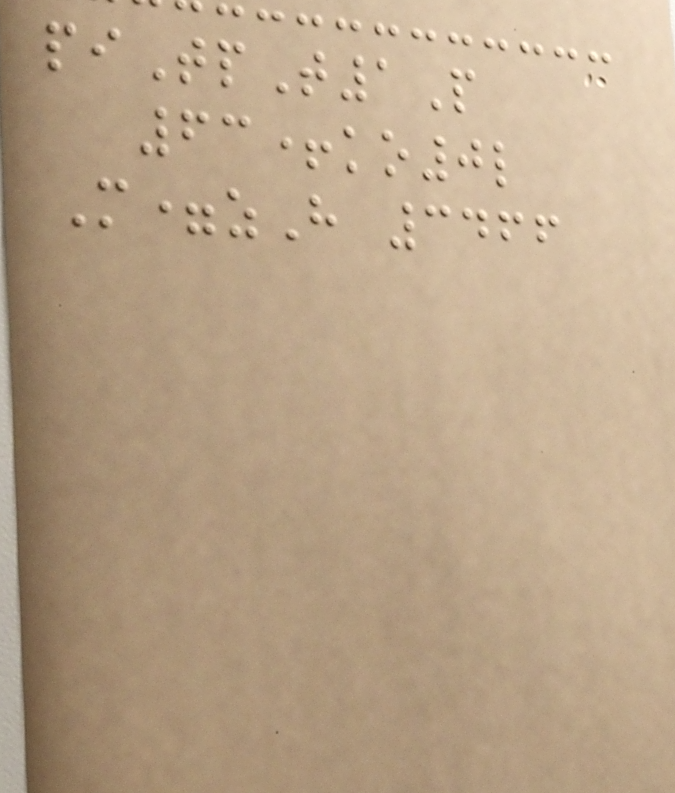piTpT1P
63+ko0l
M=zH 3466
